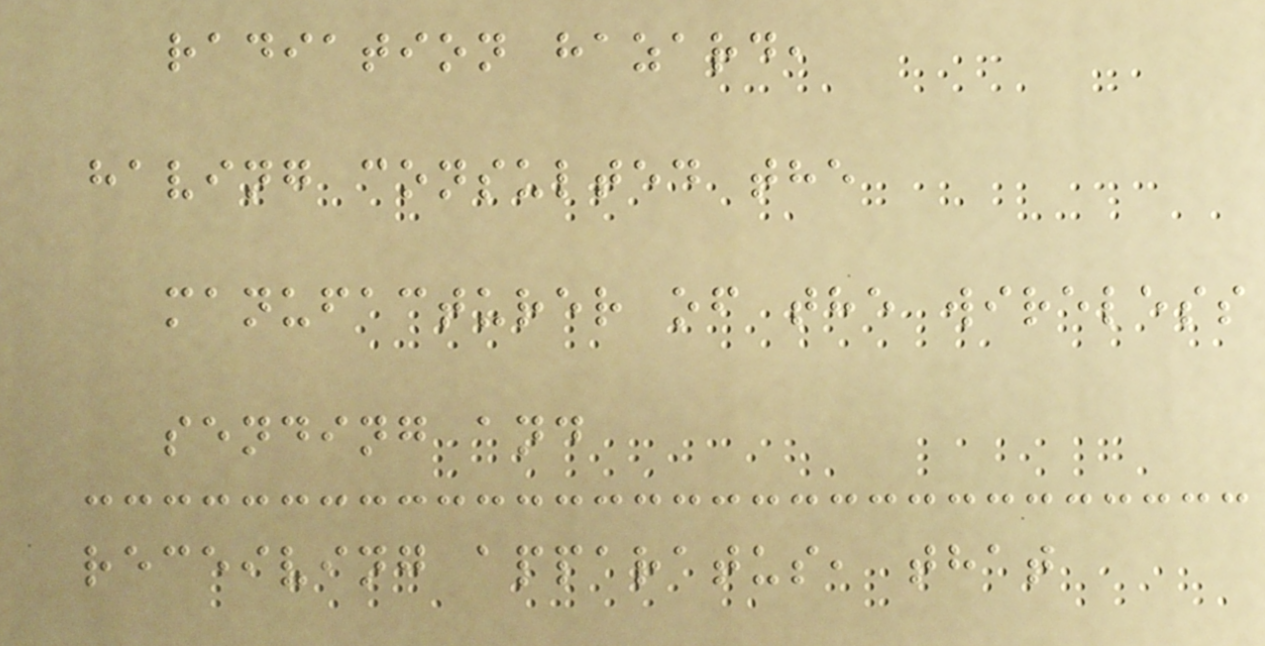radiation hazard,
having consulted the
manufacturer of the wireless
sending and
receiving apparatus, that
